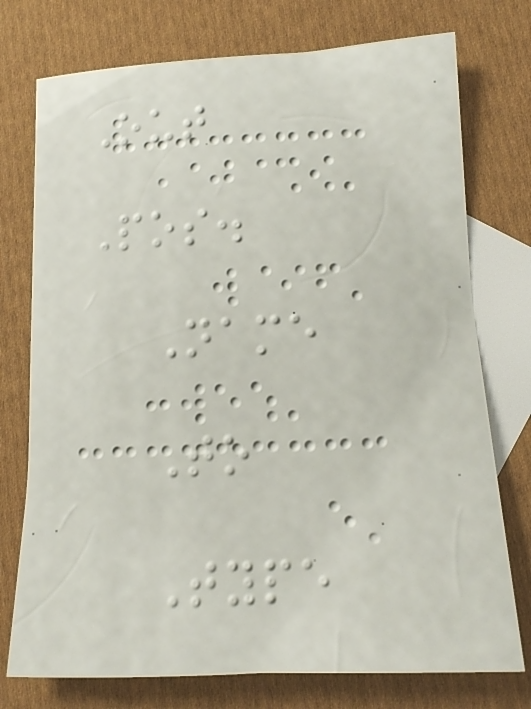Out
Pos.
Name
To
Type
